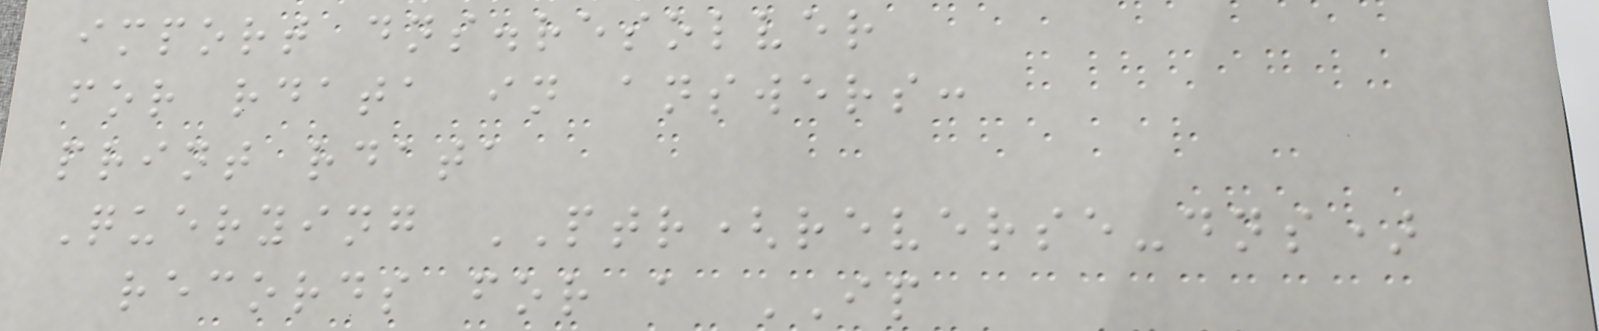import dns.resolver
for rdata in answers:
print rdata
Querying PTR(reverse-dns)
records for a IP
